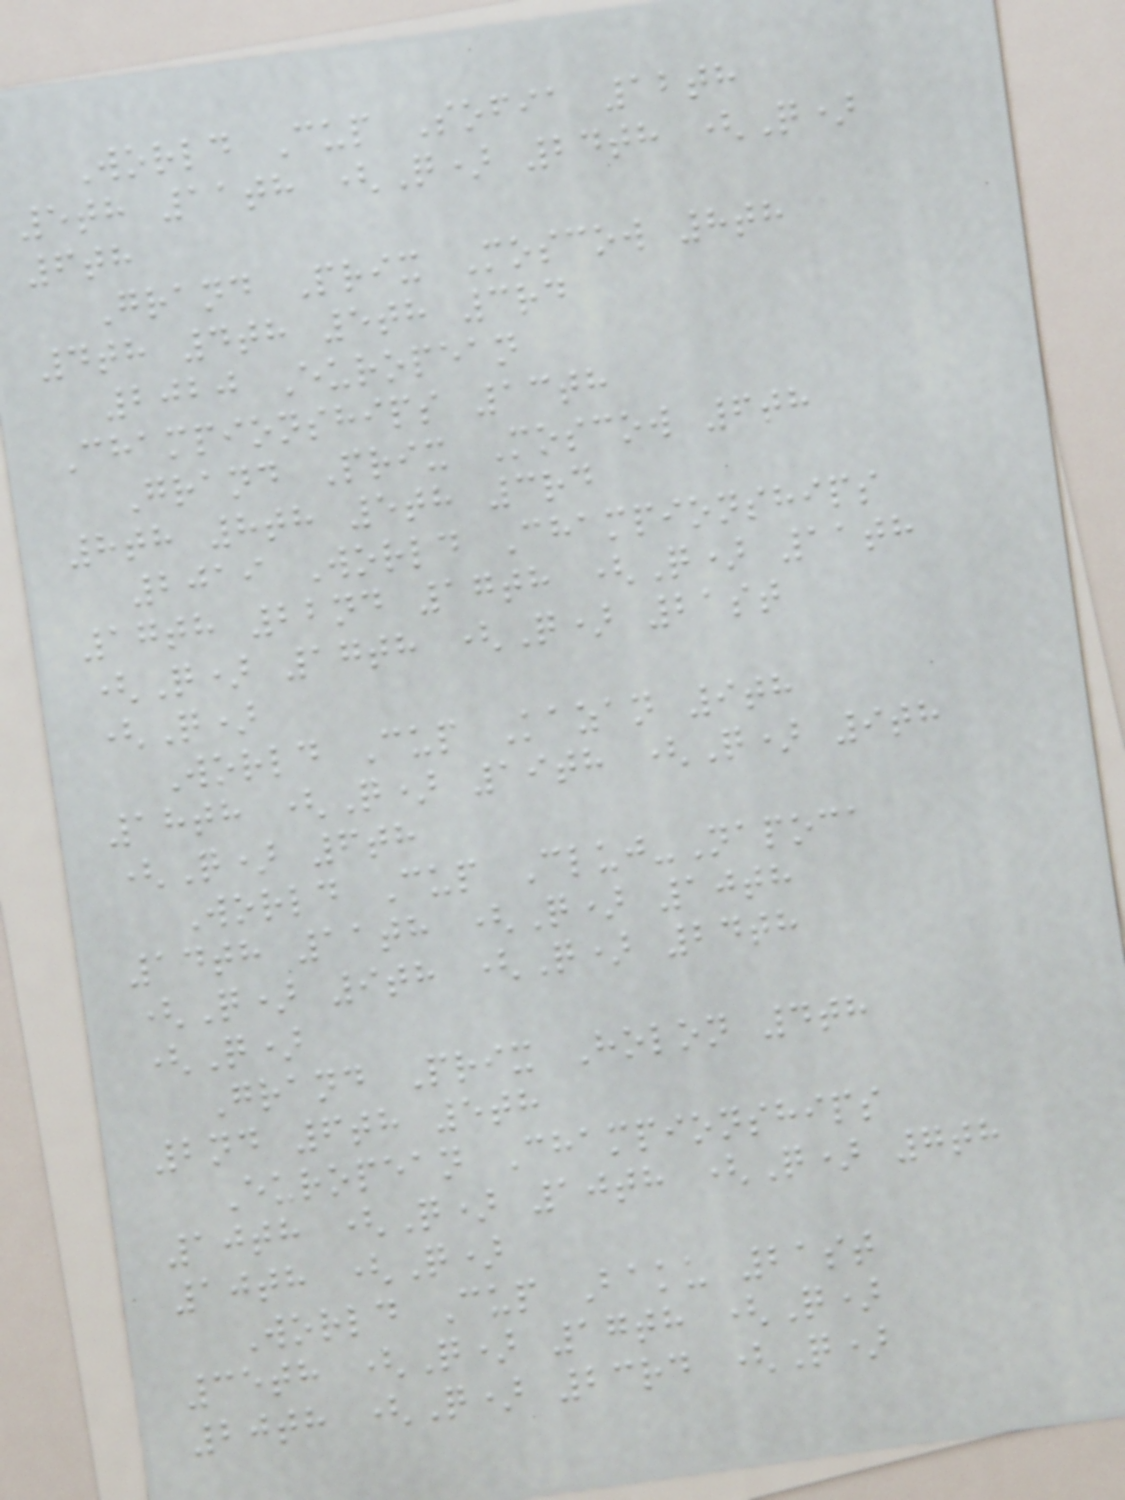World Cup Sofia 12th
5th 11th (Q) 24th (Q)
6th
Grand Prix Moscow 8th
4th 4th 5th 3rd
2020 European
Championships 13th
Grand Prix Moscow 6th
8th 8th 5th 3rd
2019 World Championships
17th 22nd 17th (Q) 11th
(Q) 17th (Q) 21st
(Q)
World Cup Kazan 9th
18th (Q) 19th (Q) 9th
(Q) 6th
World Cup Cluj-Napoca
14th 11th (Q) 10th
(Q) 9th (Q) 24th
(Q)
Grand Prix Holon 4th
2nd 6th 5th
European Championships
10th (Q) 10th (Q) 7th
10th (Q)
World Cup Baku 21st
35th (Q) 17th (Q)
20th (Q) 23rd (Q)
